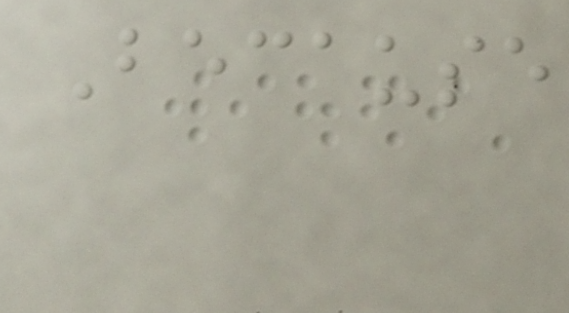Because
